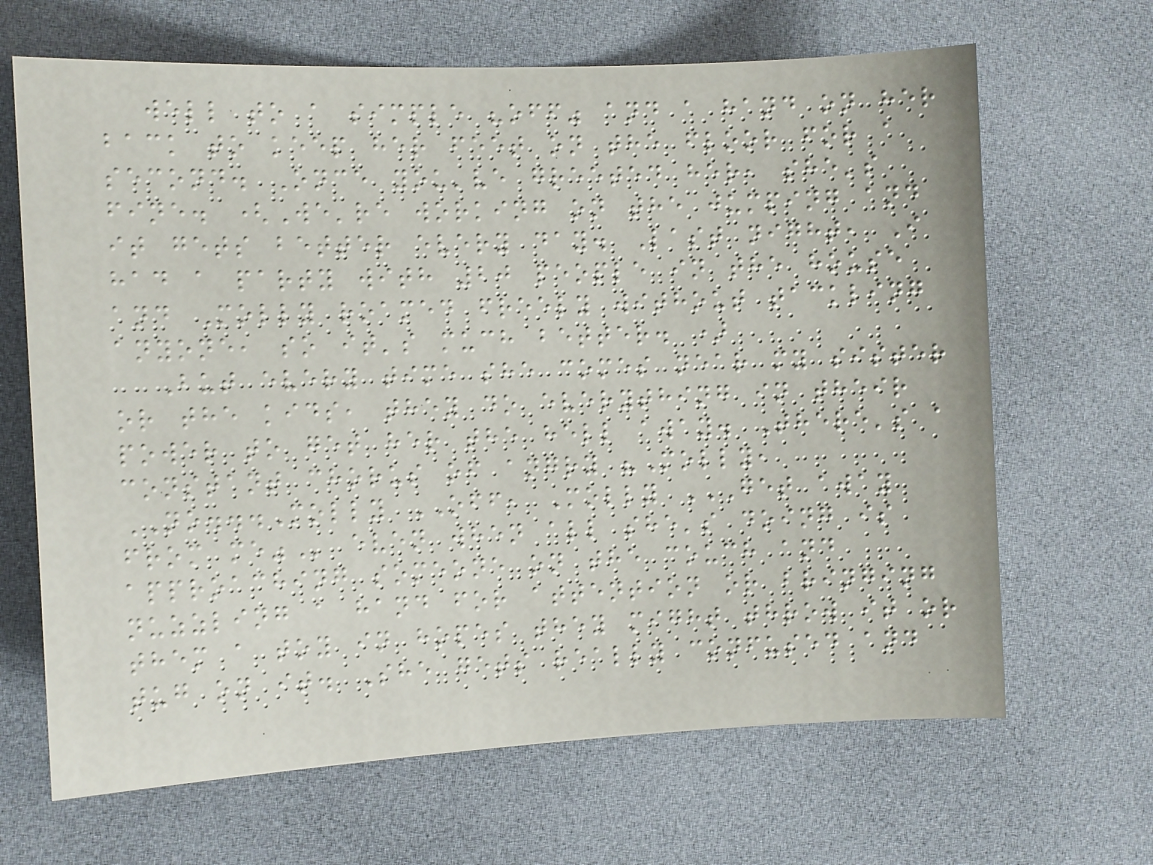well to a simple "off" and a hand on her
back to keep her feet on the floor for a
second. Once you've greeted her, she's
fine. (We're working on the jumping and
it gets better every day. Last night, I
had a party with 20 people in the house
and Molly roamed freely without tackling
anyone, so it's much better. )
But every time she comes near my sister
or the kids, they do everything in their
power to get her the hell away. There's a
constant chorus of angry "Molly,
NO...Molly OFF, Molly GET AWAY
FROM ME" even when all she's doing is
approaching someone on the couch and
nuzzling a hand for attention or bringing
them a toy in hopes they might throw it or
tug on it. She gets really confused and
